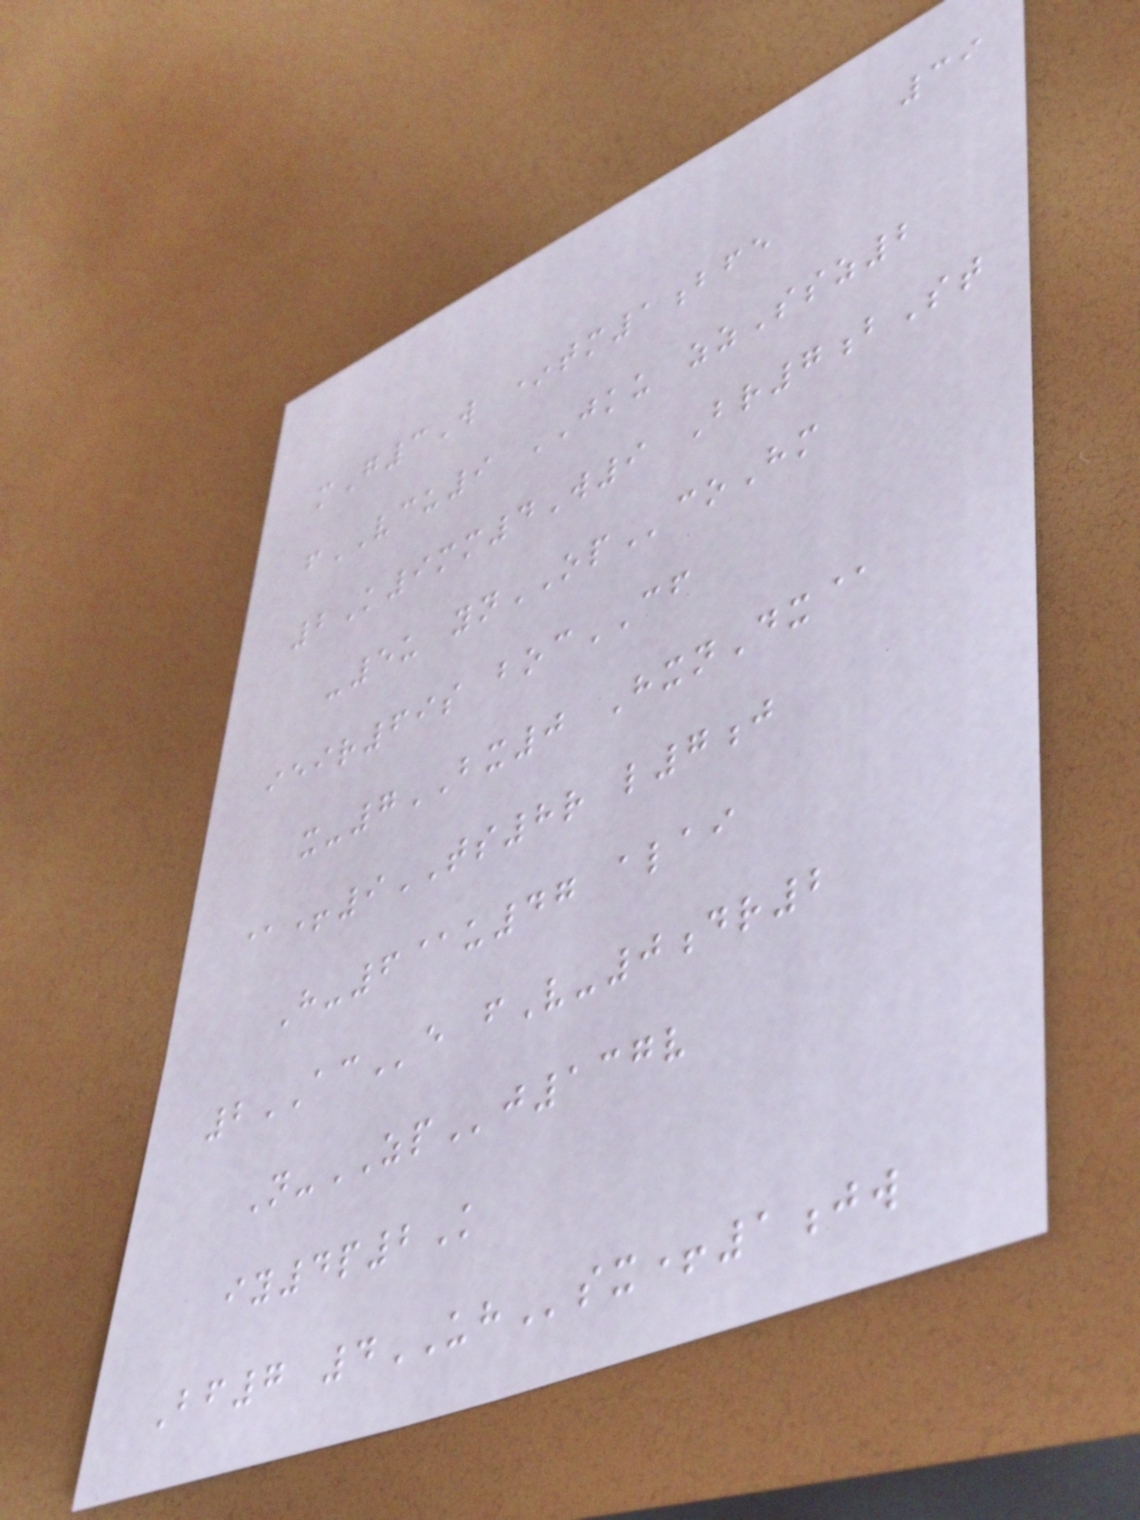39
mG3W *tm1bfe
fVCU9 JKU zzSsz2
2K9mm4W9 Br7bSt
-5u ynOPcoHm
ieir69s bocCF
x-7BX0 HxnDx@
@+9TS8r l7j
H-6@u47 alai
2ACe fV-0dr2
N-ZPj137v
iy4p2K
Bf7 4UHsx+1jw
